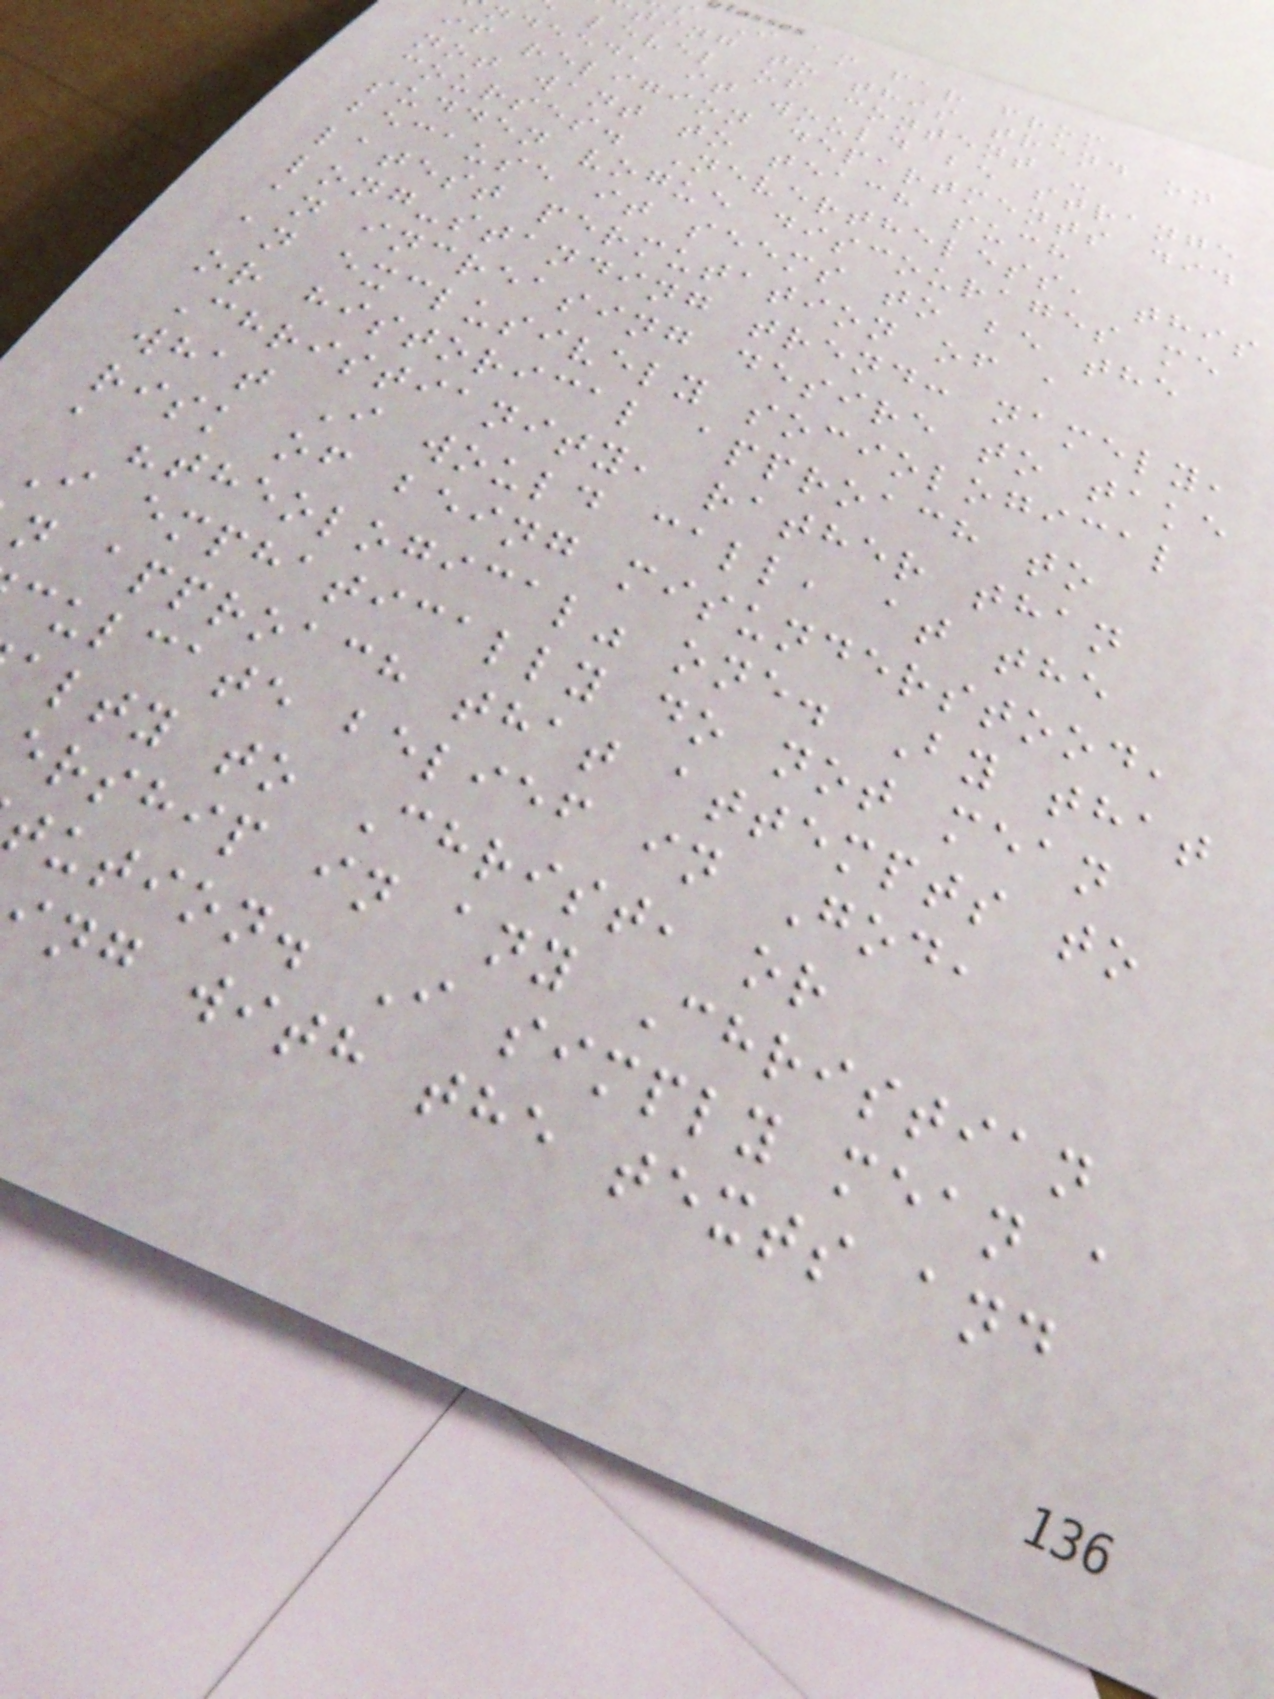I am far from
ting to this trend on
level of content -
ndeed, it would be strange
if religion departments did
not want to teach such
courses. Nevertheless, this
sudden vogue discourages me
because it seems to be the
latest permutation of a
long-standing trend: namely,
an increasing desire to take
an exclusively sociological
or historical approach to
Christianity, rather than
what I would call, at the
risk of being misunderstood,
a "theological" one. By that
I emphatically do not mean
n approach that attempts to
culcate belief in God,
alty to Christ, or
ership in any Christian
tution. I simply mean a
ng with the texts and
